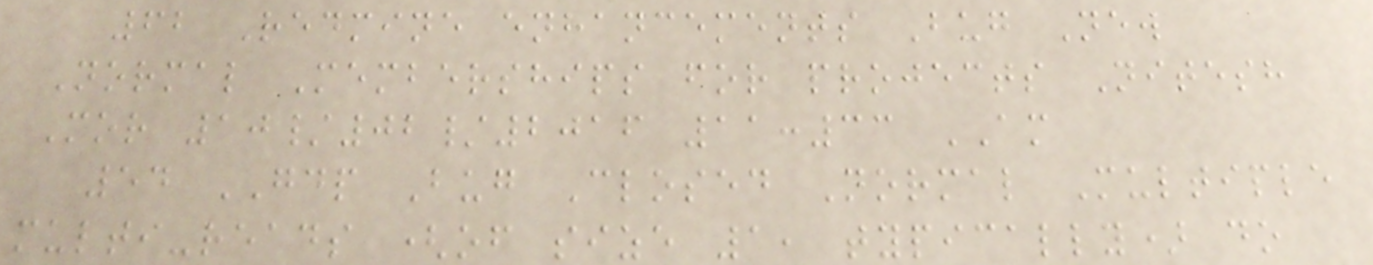62 Redmine enhancements Bug New
Normal Memberships for projects Nitesh
Mor 10/02/2016 11:33 AM
54 GDP Bug Closed Normal Multiple
multi-reads (of size 1, typically) do
